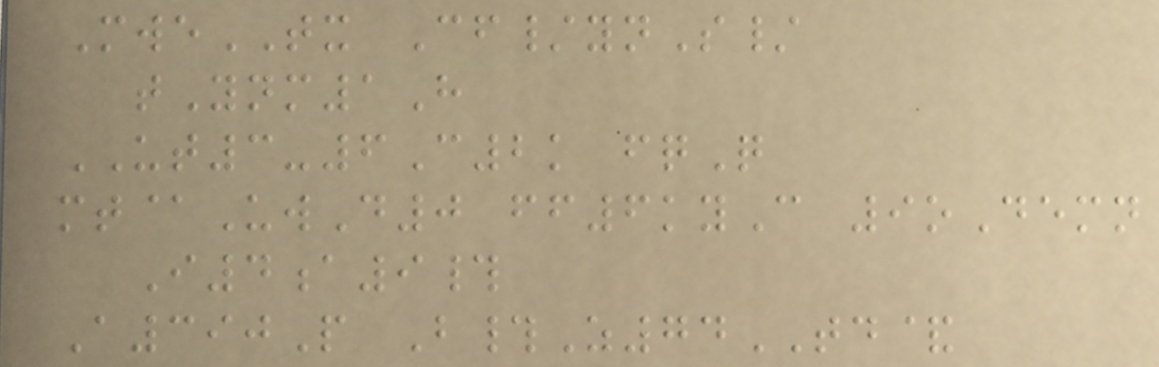MweTX Cf/ynS/
tYnm1H
UT3-6C2k fqQ
mt@UwD0 ff6kyC 9oDemn
I4a9#
A390P B#Z74TD&
